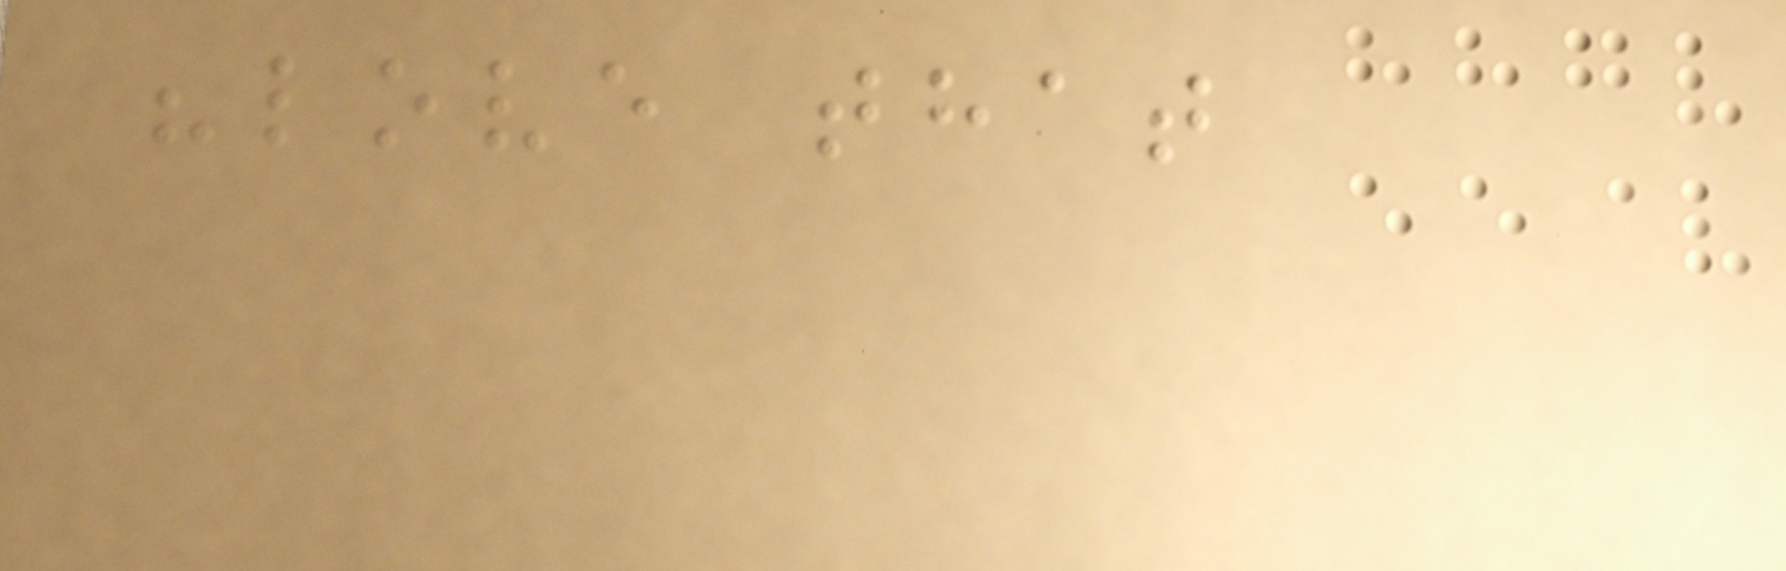"love that
